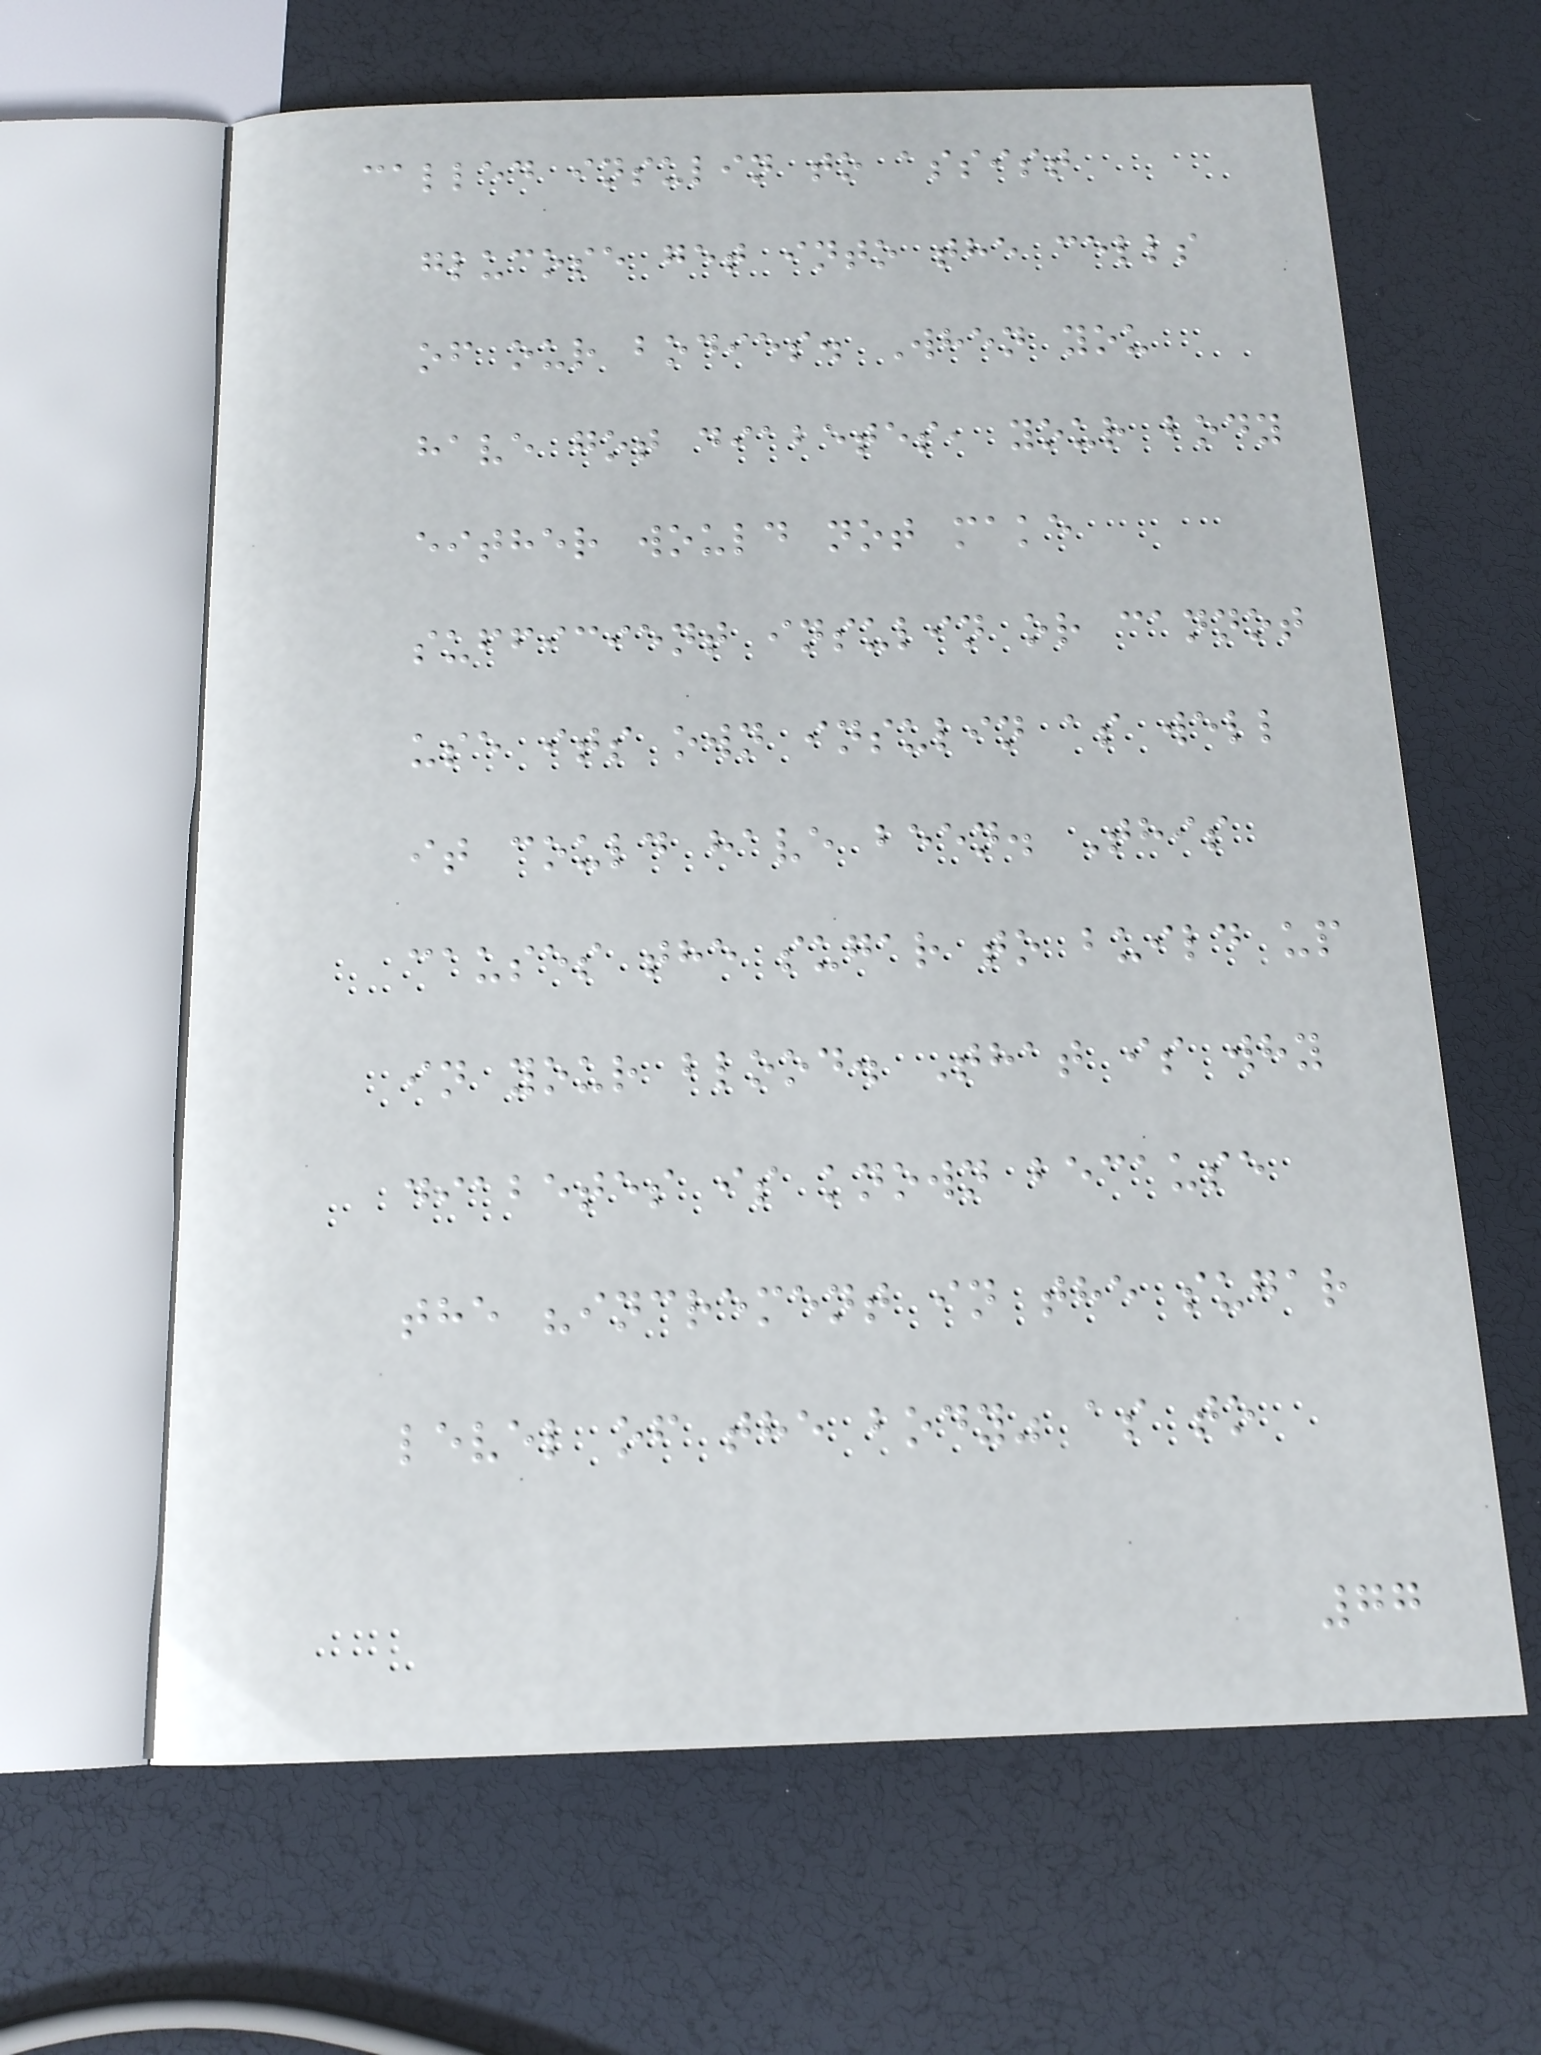called insulin to assist
glucose get into the cells
of our bodies. When you
have got diabetes, your body
either would not make
sufficient insulin or cannot
use its own insulin as well
it could have been. This
causes the sugar to build up
in your blood. That is why
diabetes is known because
the "increment in the sugar
level of the body" as to
77
